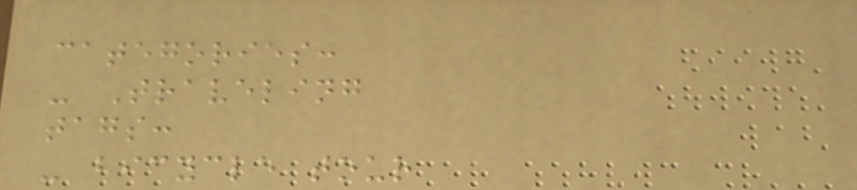categories:
- Traveling
tags:
- bicycle tour
